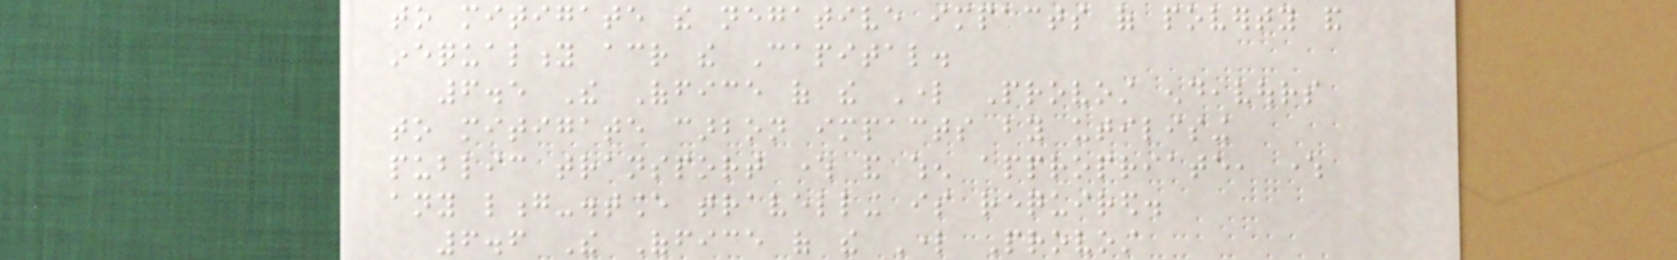to mitigate the negative impacts of poverty and
inequality across the Capital.
6.5 The Office of the Lord Provost endeavours
to mitigate carbon impacts by utilising
public transport where and when appropriate, where
any long-distance travelling is required.
6.6 The Office of the Lord Provost
